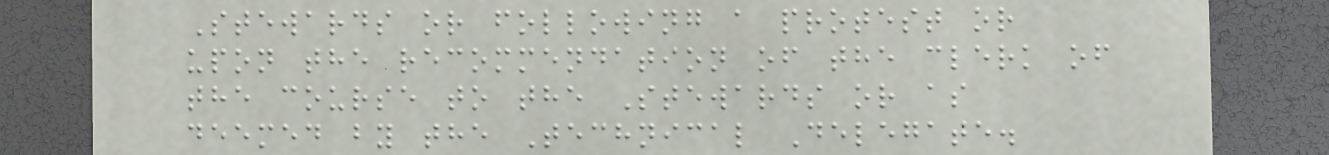Stewards or following a protest or
upon the recommendation of the clerk of
the course to the Stewards or as
deemed by the Technical Delegate.
